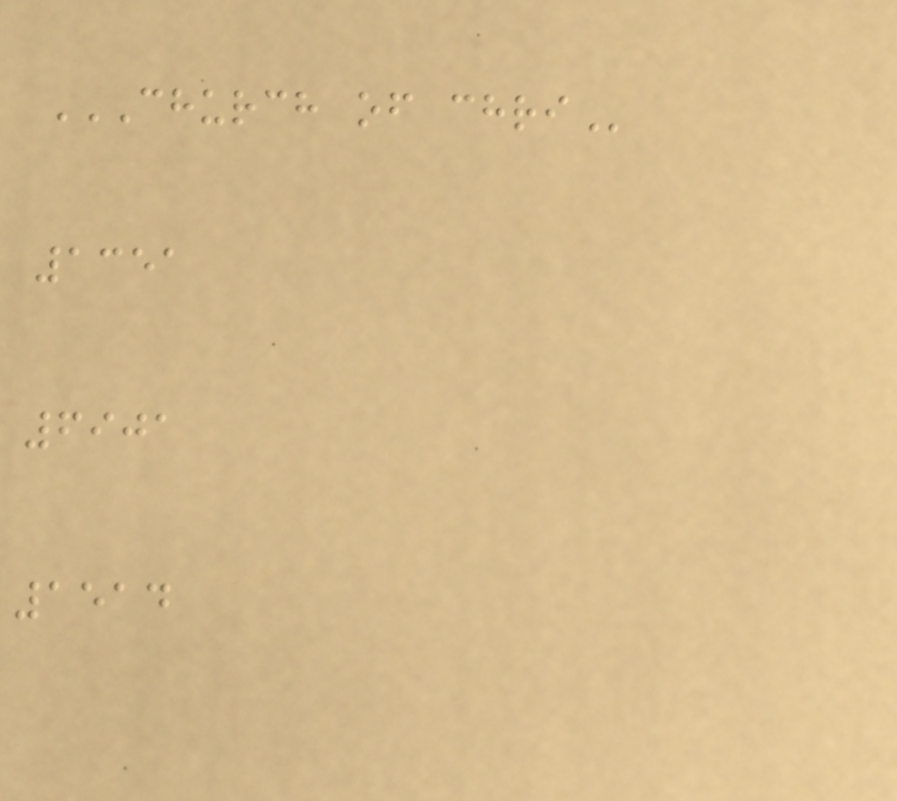CHURCH OF CHRI
1351
6901
1514
